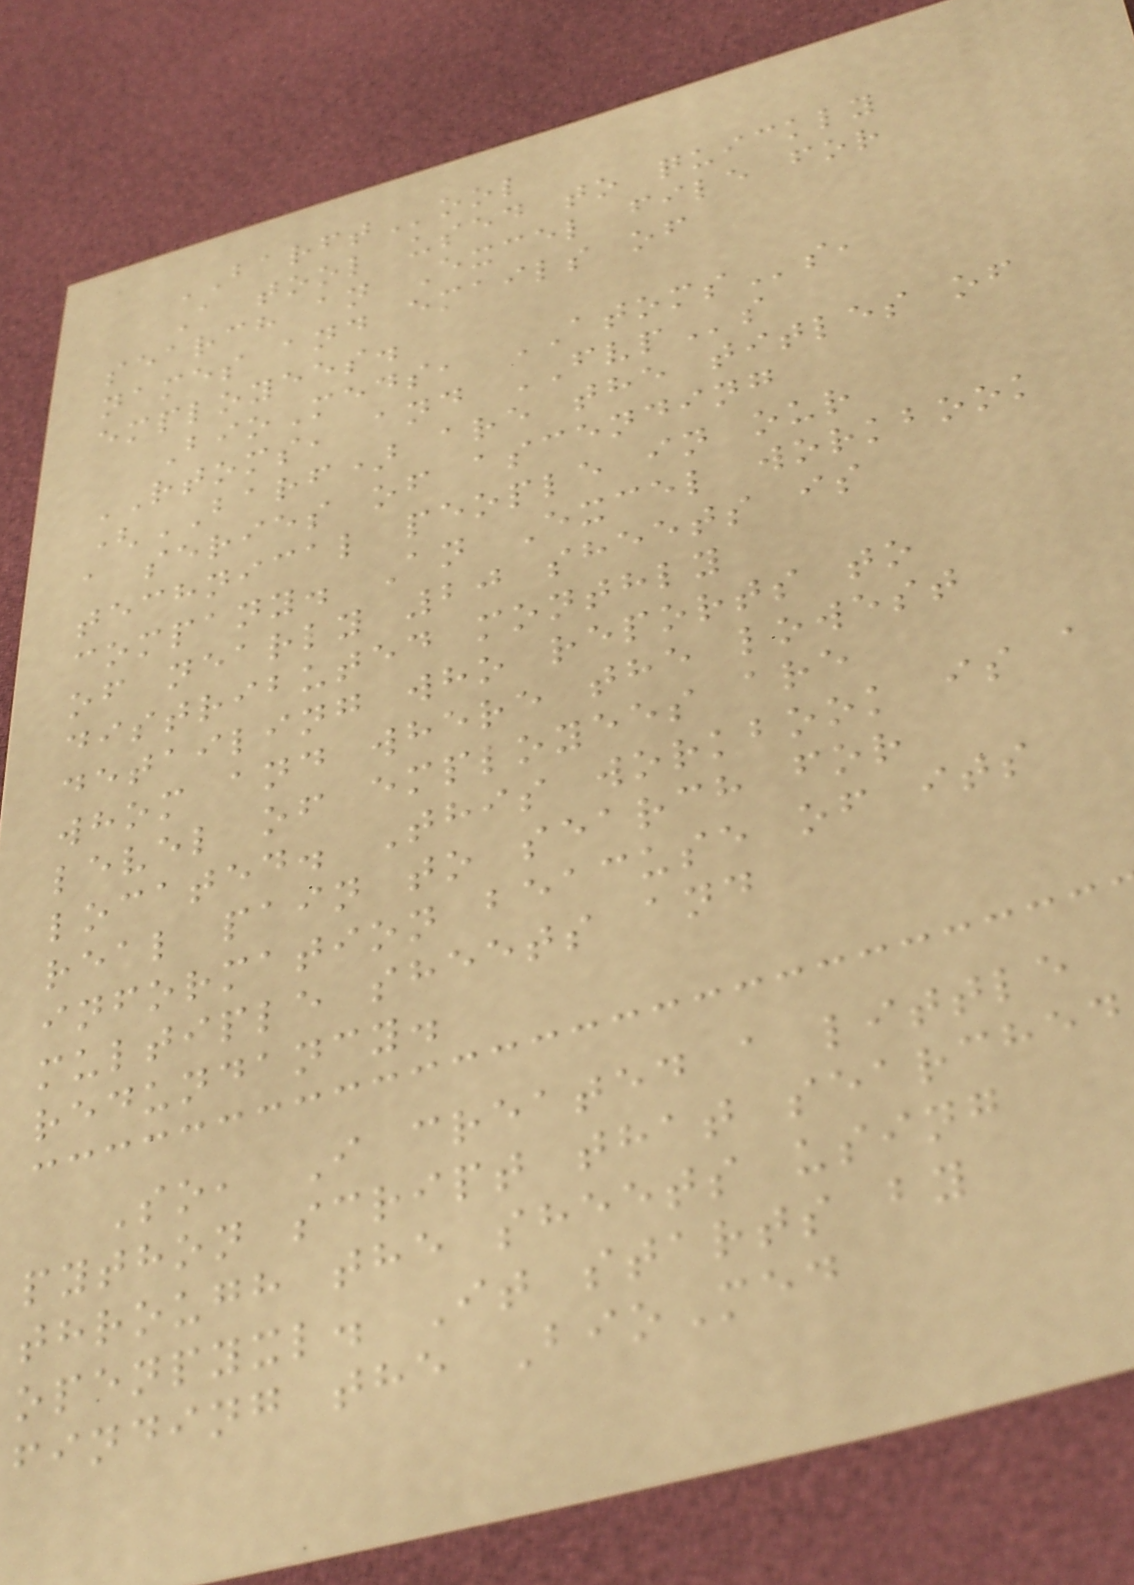BARFTool
A tool used to quickly
search an Excel file for
names and emails of
employees.
BioMeds, ATOMSs,
RTOMS, and FVPs
(BARF) are the titles of
a series of ascending
technical people in our
company. An Excel workbook
of nearly 20 sheets is
distributed monthly
detailing who reports to
whom and where the lowest
level of employees are
located. This workbook is a
real pain to search for
information beacuse of its
multiple sheets and
redundancy.
So, I created a little
python script that searched
through the sheets using
openpyxl. It starts by
finding the BioMed
